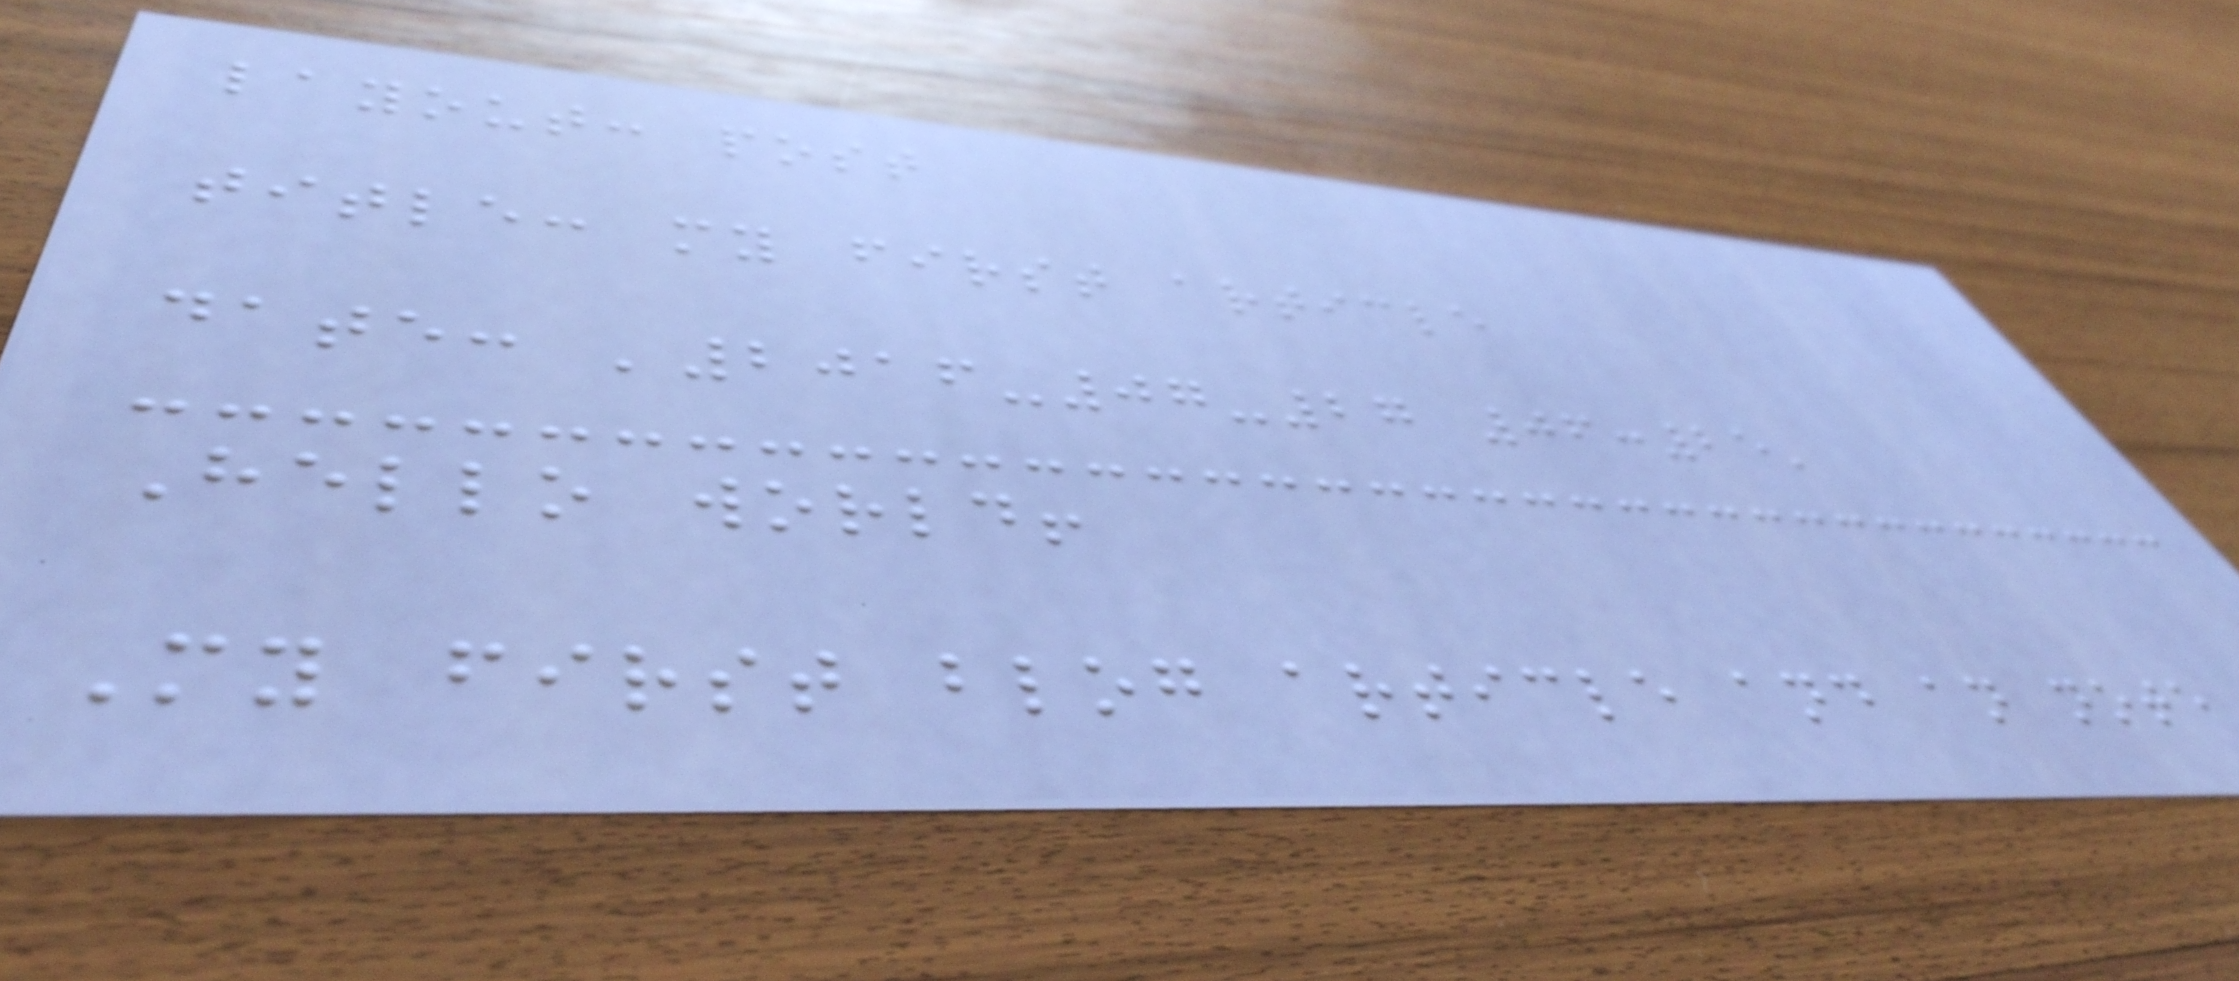layout: post
title: my first article
date: '2016-07-27 06:25'
Hello world!
My first blog article and an note
